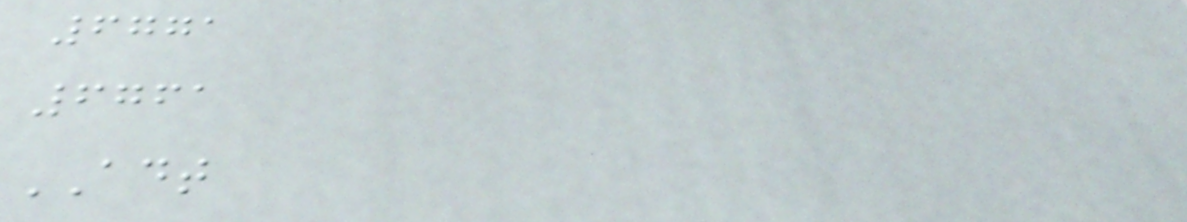6771
6761
ADT
